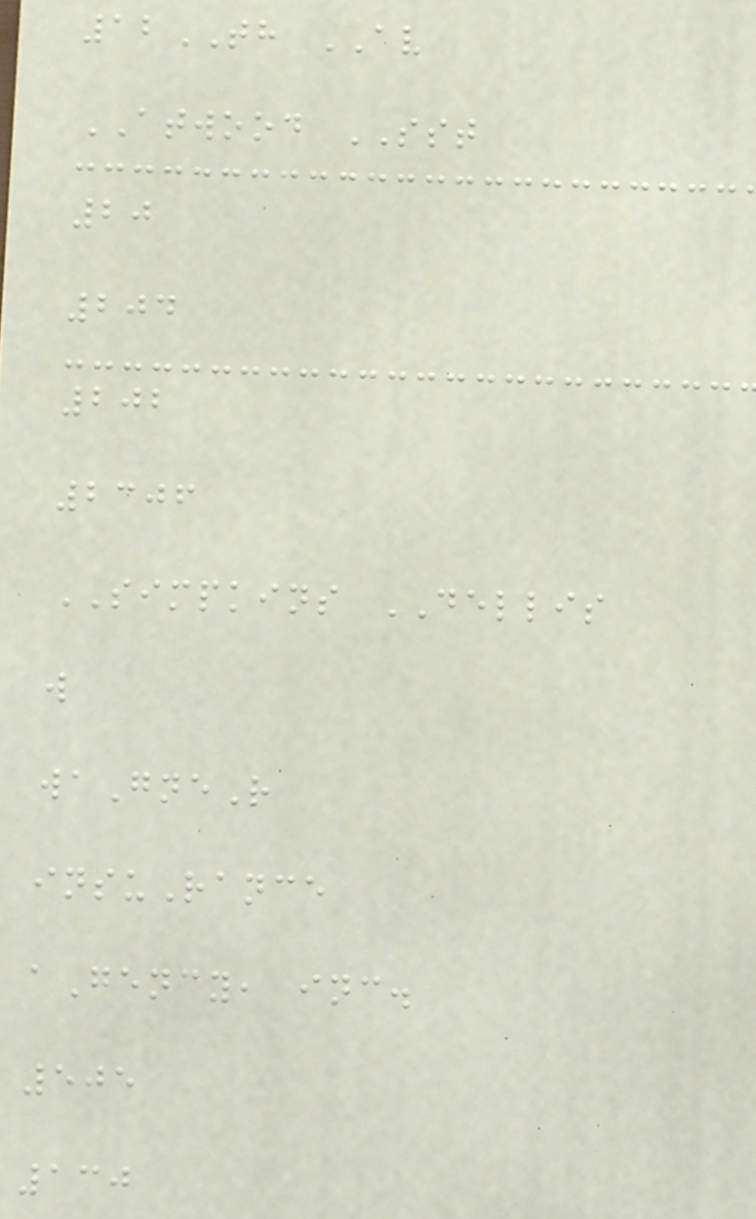12TH AV
ATWOOD SST
20
204
202
2306
SIMPKINS DELLIS
w
waGneR
insuRance
aGency, inc.
505
130
